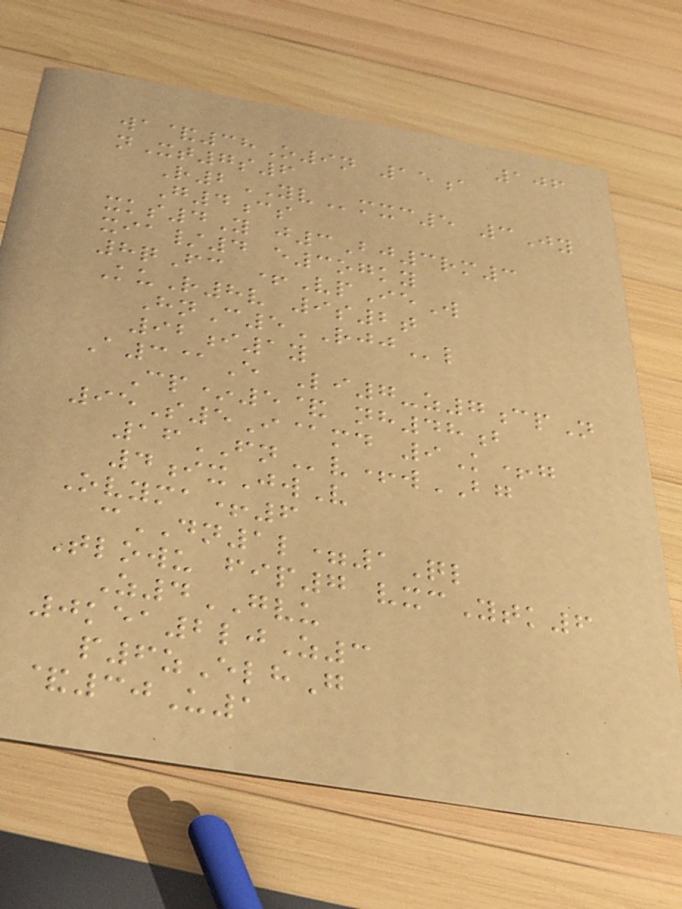106
wa&38O9n 15a
nXt7s6
R2YVmxc5 3Jy
G4cs
xks4Y j3Bj3rm3
xia/4 e3ogky
8qFc +VpIeW
KuR8v 9s2t
HnC5RJJl
92i1y
A3@E Li7-z7cpN
Cp*5& nh48b
95S5I@md 9K+g
16FNv+wBG
4ixJwV
Ovyma+6
cDN1l=1Ql
Tlowu fip7 vxcYtk6
Z4GVU
0kea2ljZ3
p6zElhG
&30U1
